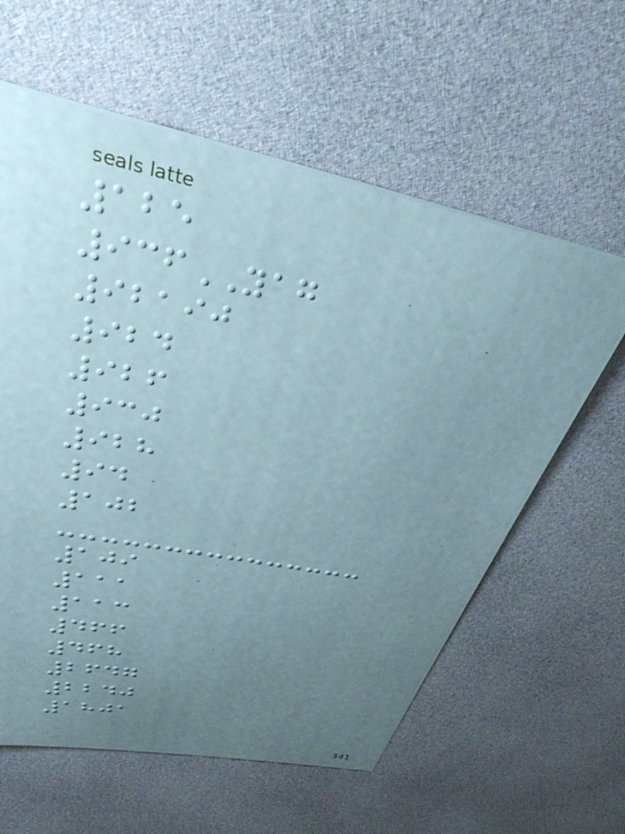125
936YAG
92190
924
926
930
928
94
102
109
111
113
466
468
2647
2240
1801
